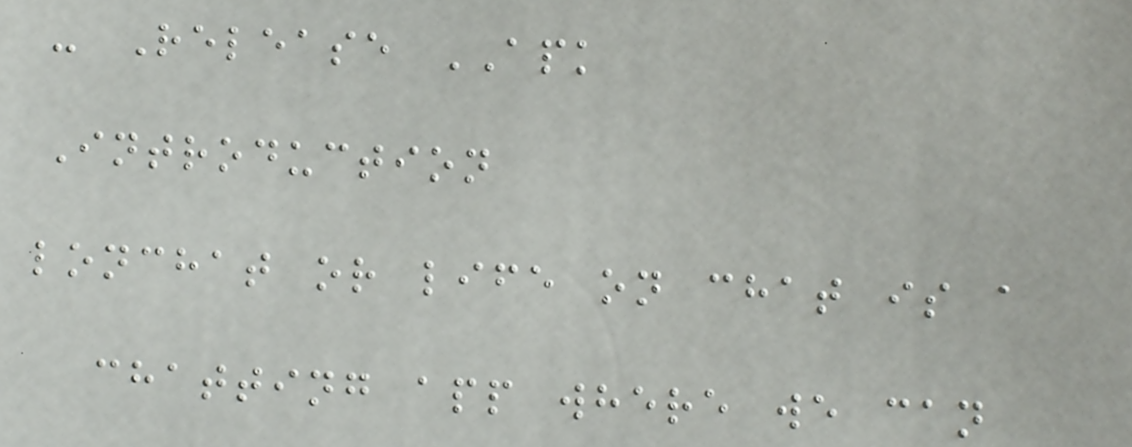- Release APK
Introduction
lonchat or life on chat is a
chatting app where we can
